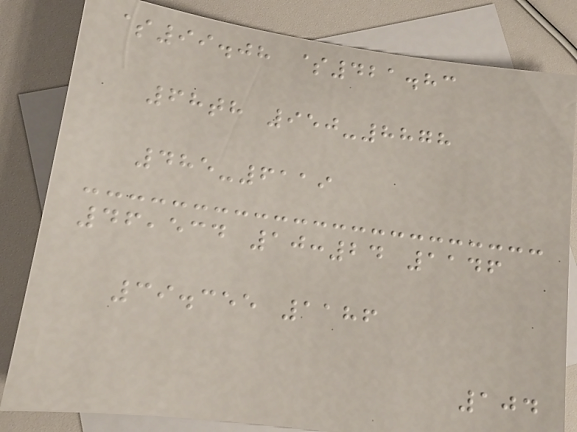$99.08 $421.83
68th 950-8878
485-6119
46,534 10:24 1146
39.355 1186
104
